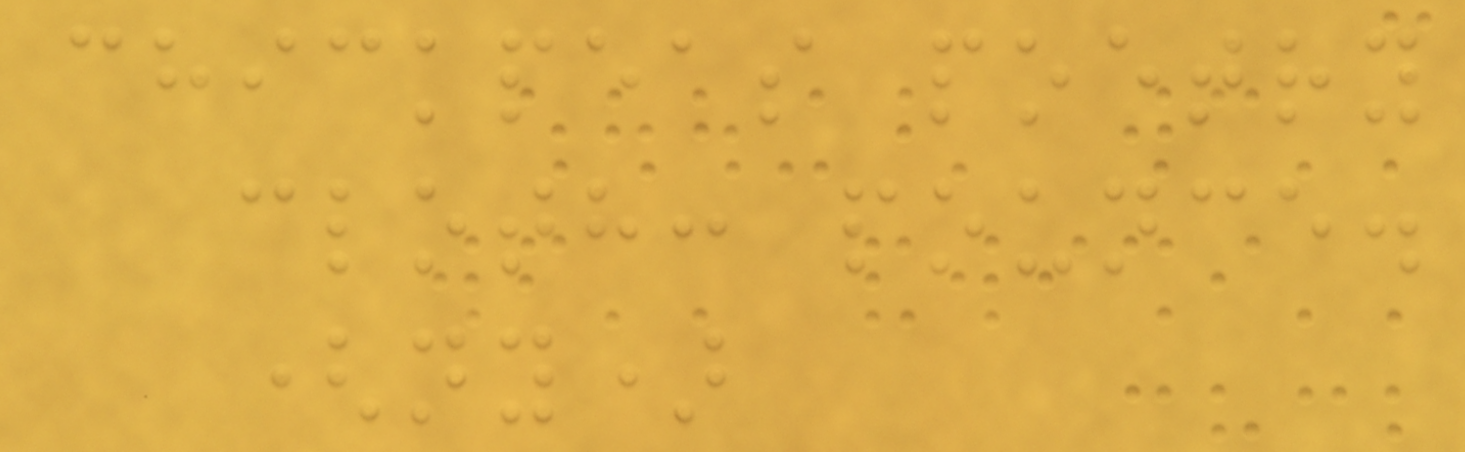chickpeas poetry
cloth: pounce.
(ny)
